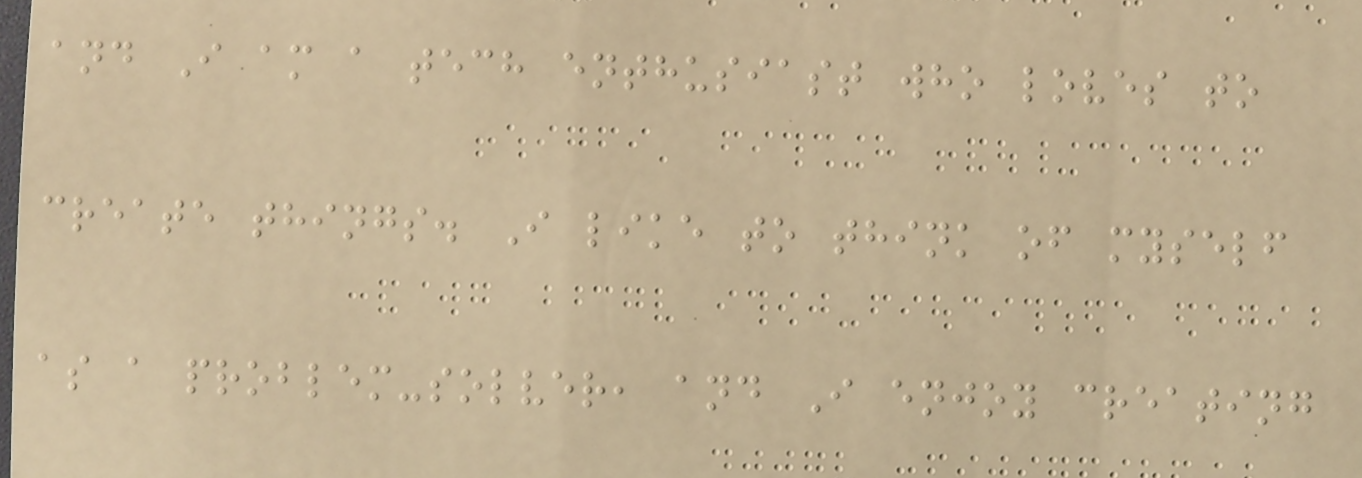and I am a tech enthusiast who loves to
create things. I like to think of myself
as a problem-solver, and I enjoy creating
